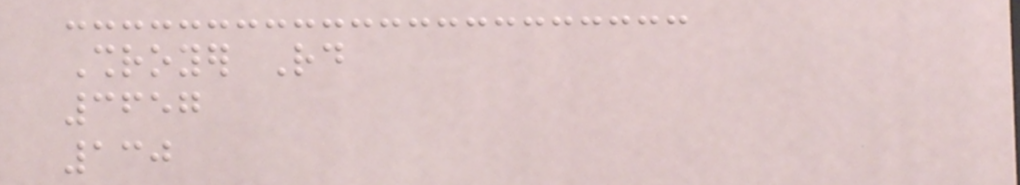Shroyer Rd
3657
130
